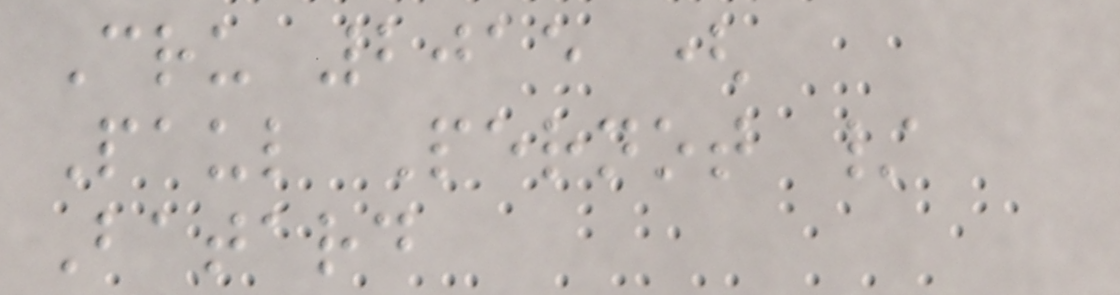Cru 2015 (
Paul Pernot /
Batard
